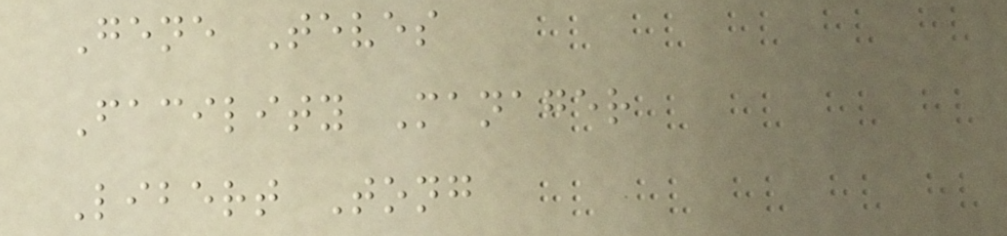Gene Teves
Facility Manager
Libert Tong
